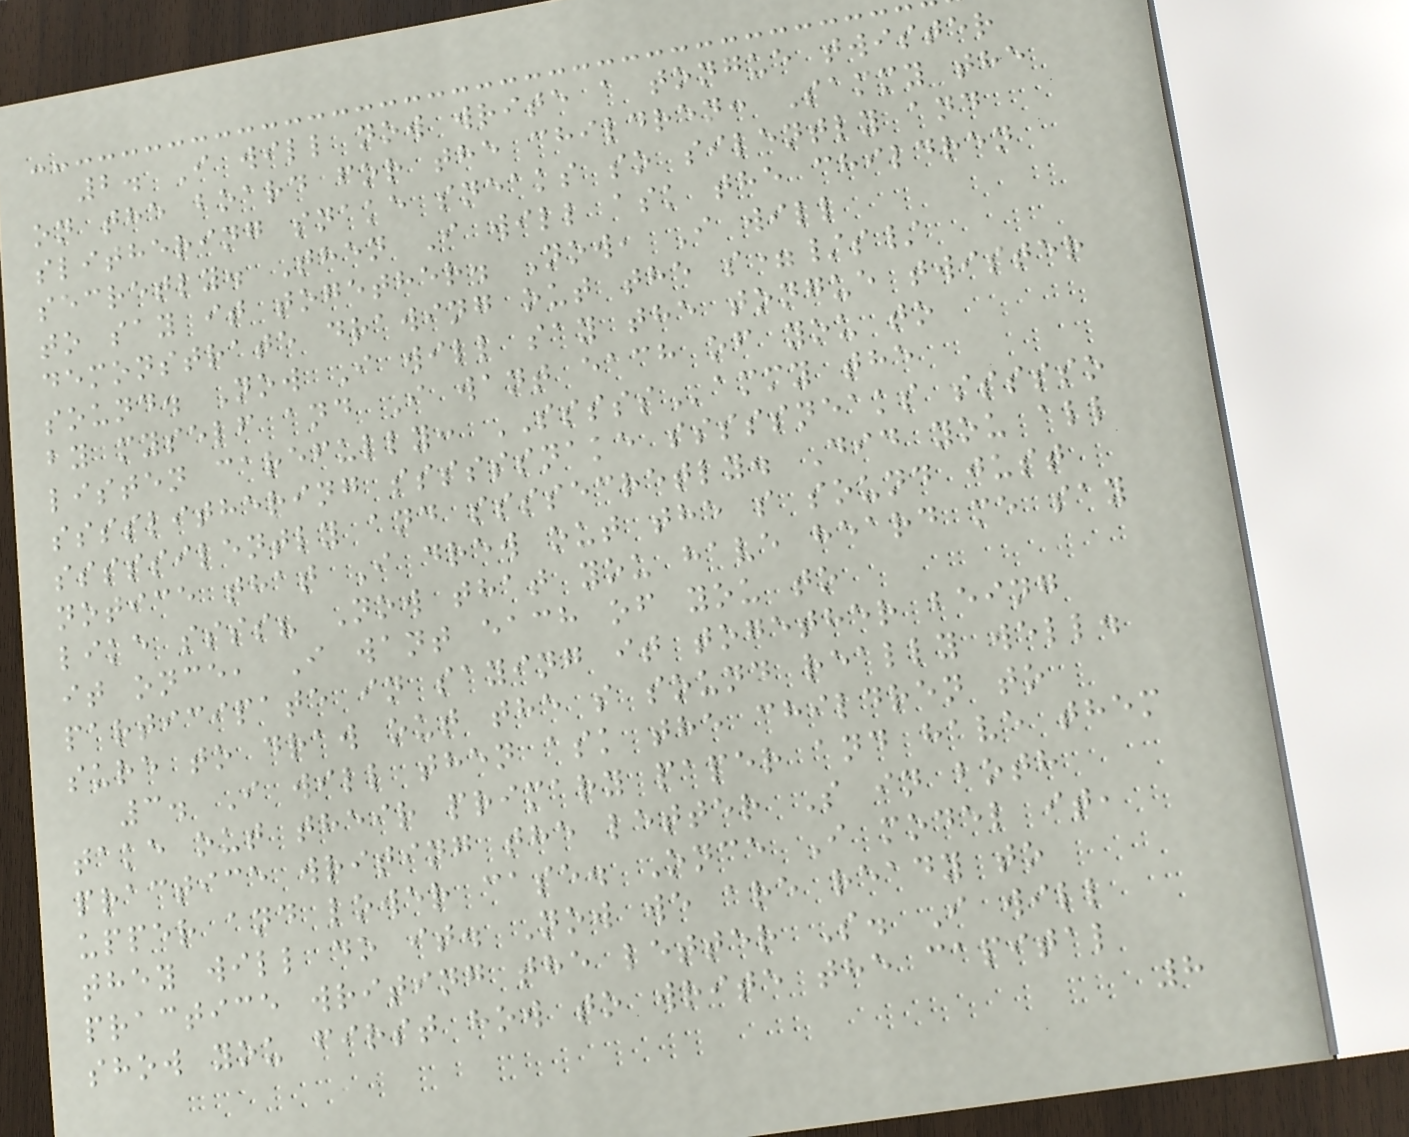2. I will now write a tongue twister
on the board for the children: Sammy the
slithering snake sneaks so silently and
secretly. Then I will ask the children
to say it together. Now, I will
demonstrate drawing out the s=/s/
sound. Now I will say the tongue twister
by myself and I want each of you to
listen carefully: SSSSSammy the
sssslithering ssssssnake sssssneaks ssssso
sssssilently and ssssecretly. Did you all
notice that I drew out the s sound just
like ssss? Now that you have heard me say
it once, I want each of you to
participate in saying it together being
sure to draw out the s sound really well.
3. I will then ask the children to
take out their primary paper and have them
practice writing the letter S in both
upper and lower case. Once I model it,
they will do it. Now we are ready to
practice writing the letter S. I will
show you first how to write the capital
8
